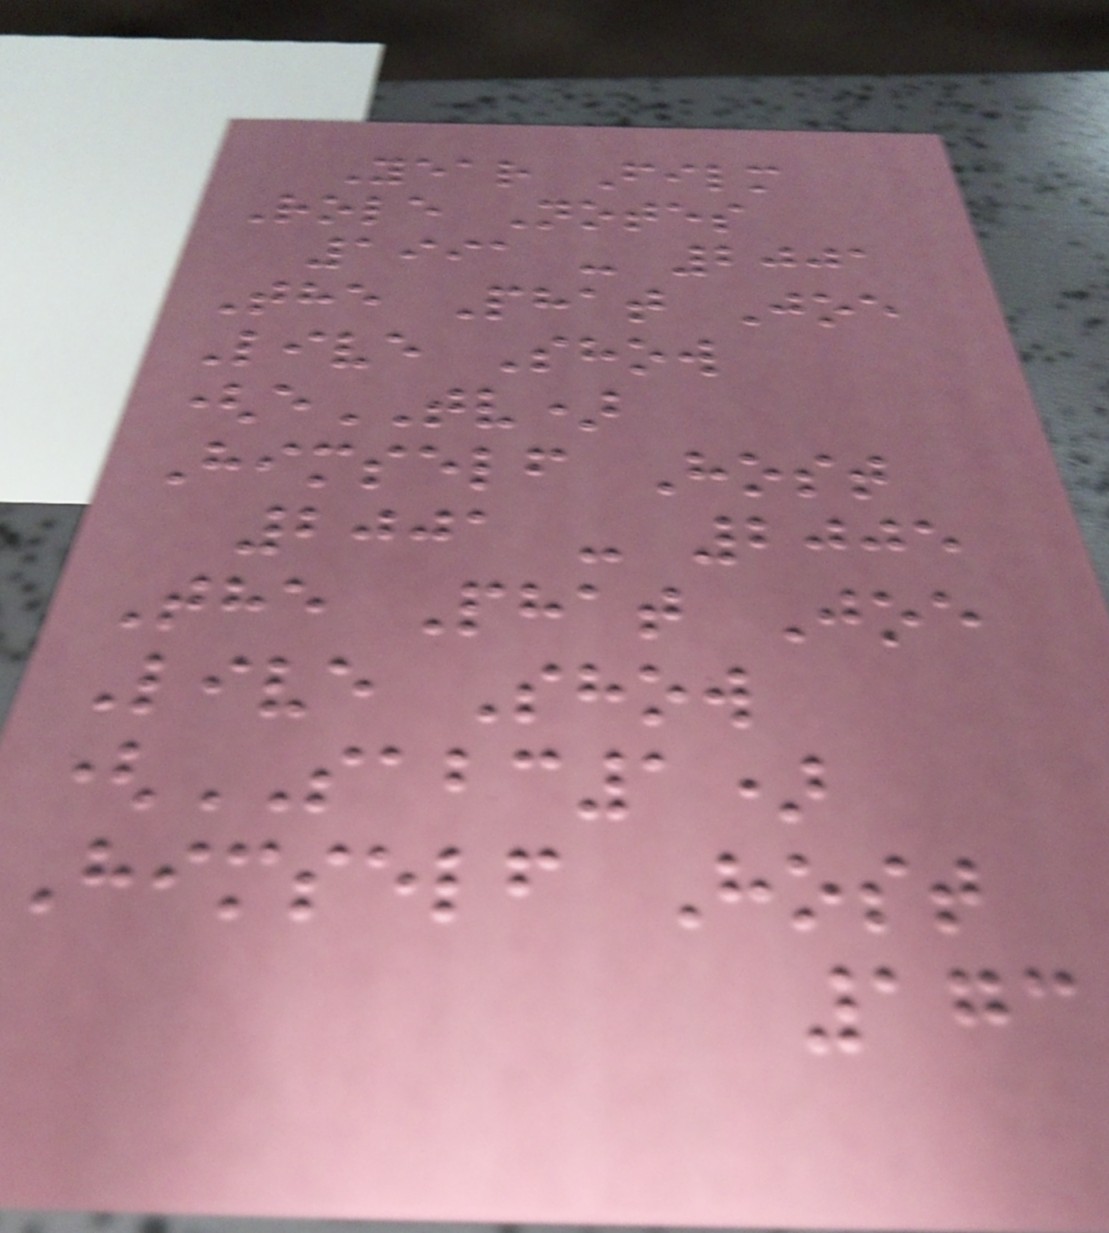Year Film
Role Notes
1991 - 2001
The Phat Joe
Live Show
(eTV)
Himself Host
2001 - 2005
The Phat Joe
Live Show
(SABC1)
Himself Host
173
